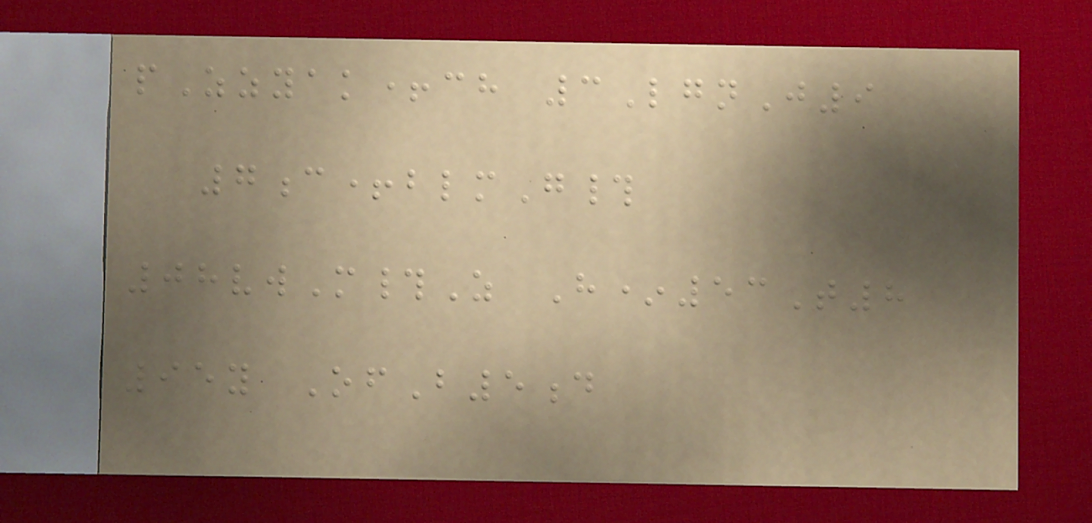pZzyak+ch 3LgnJ9
7c+blmG#
08vwM#Z H*53T8
95y OfB5d
